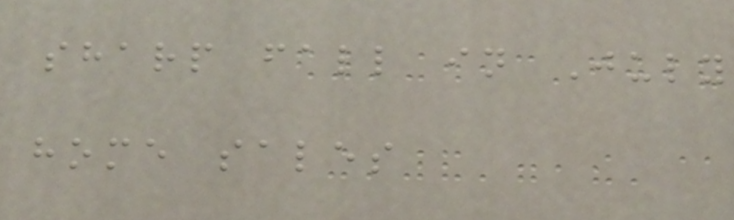sharp fall in July
home sales
